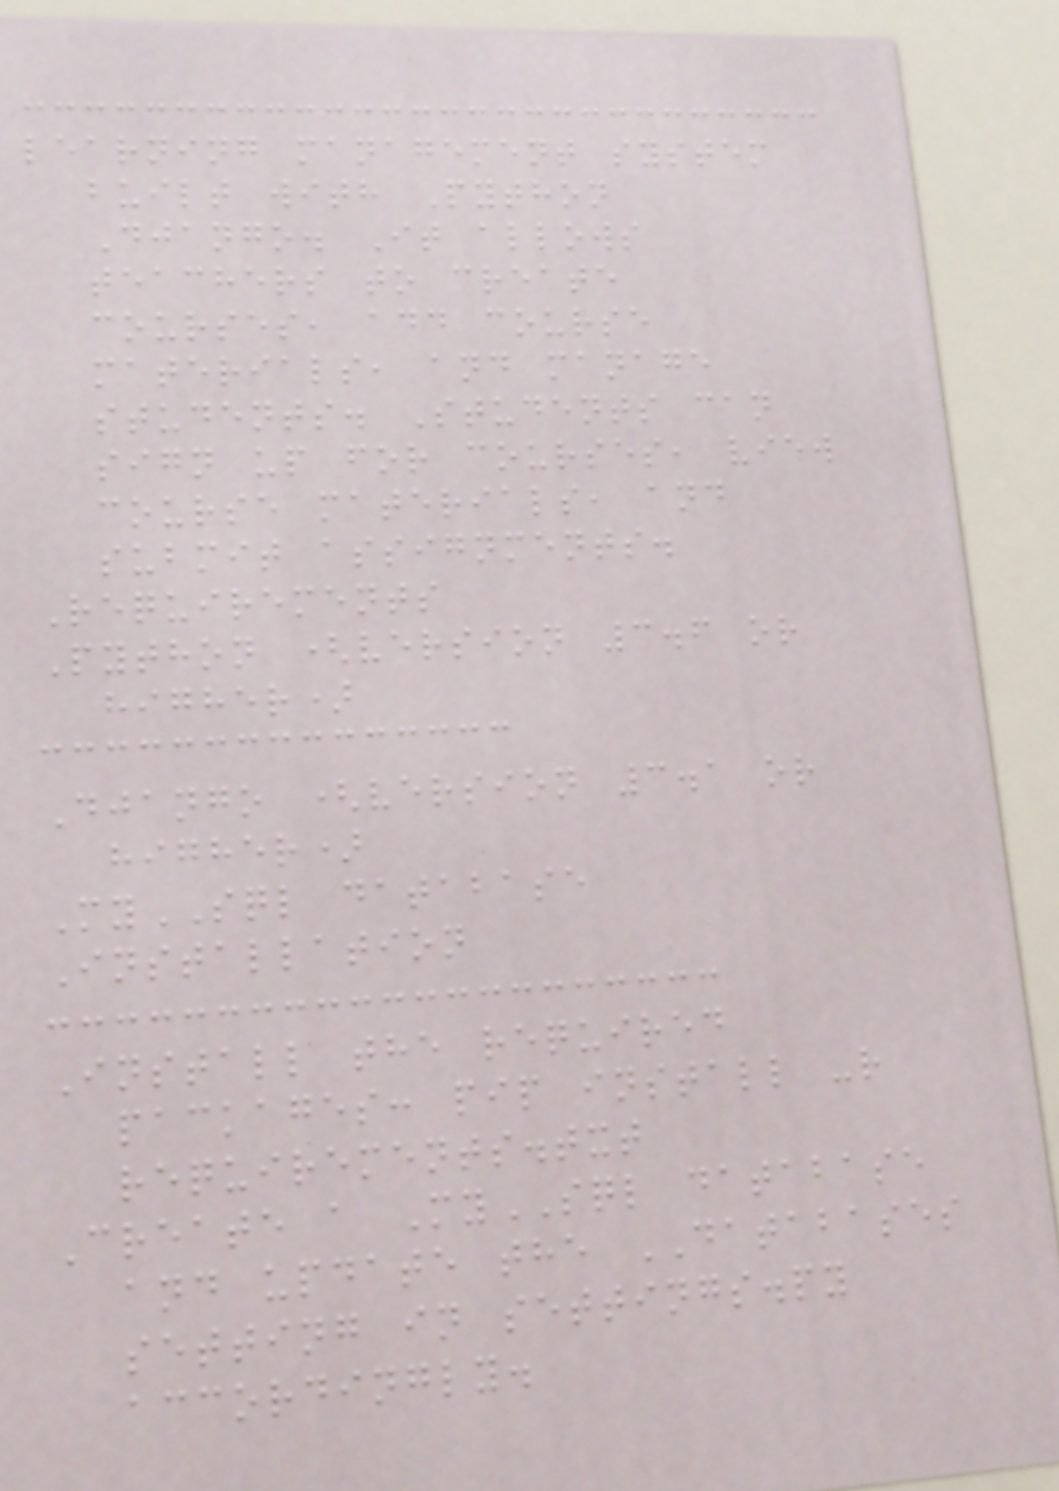learning management system
built with Python
Django. It allows
teachers to create
courses, add course
materials, and manage
students. Students can
sign up for courses, view
course materials, and
submit assignments.
Requirements
Python (version 3.6 or
higher)
Django (version 3.1 or
higher)
MySQL database
Installation
Install the required
packages: pip install -r
requirements.txt
Create a MySQL database
and update the DATABASES
setting in settings.py
accordingly.
